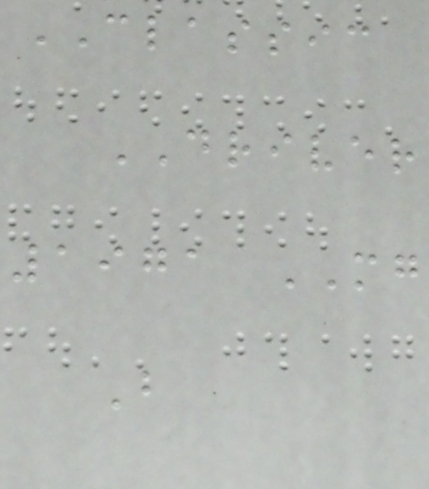CLASSIC
DRIVER
1971 MG
B
